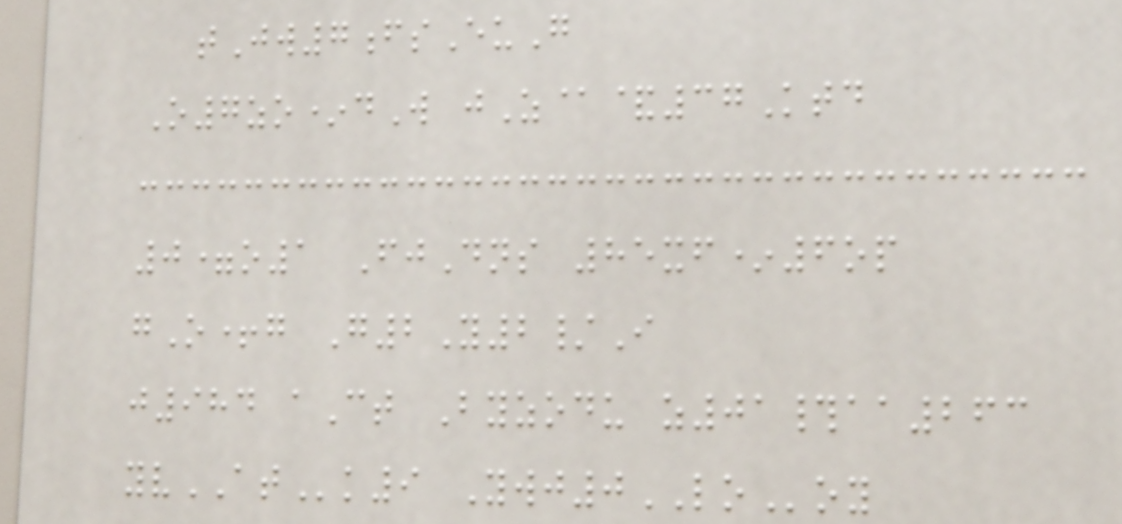tJw7fsEuG
O7zo*dW jZ@&37Ktd
0=o1 FjDns 85xf*6op
gO+g G2Y2/I
j984 aCt Byzodu z01#aa263
yvATk9 Ywj0LOoy
